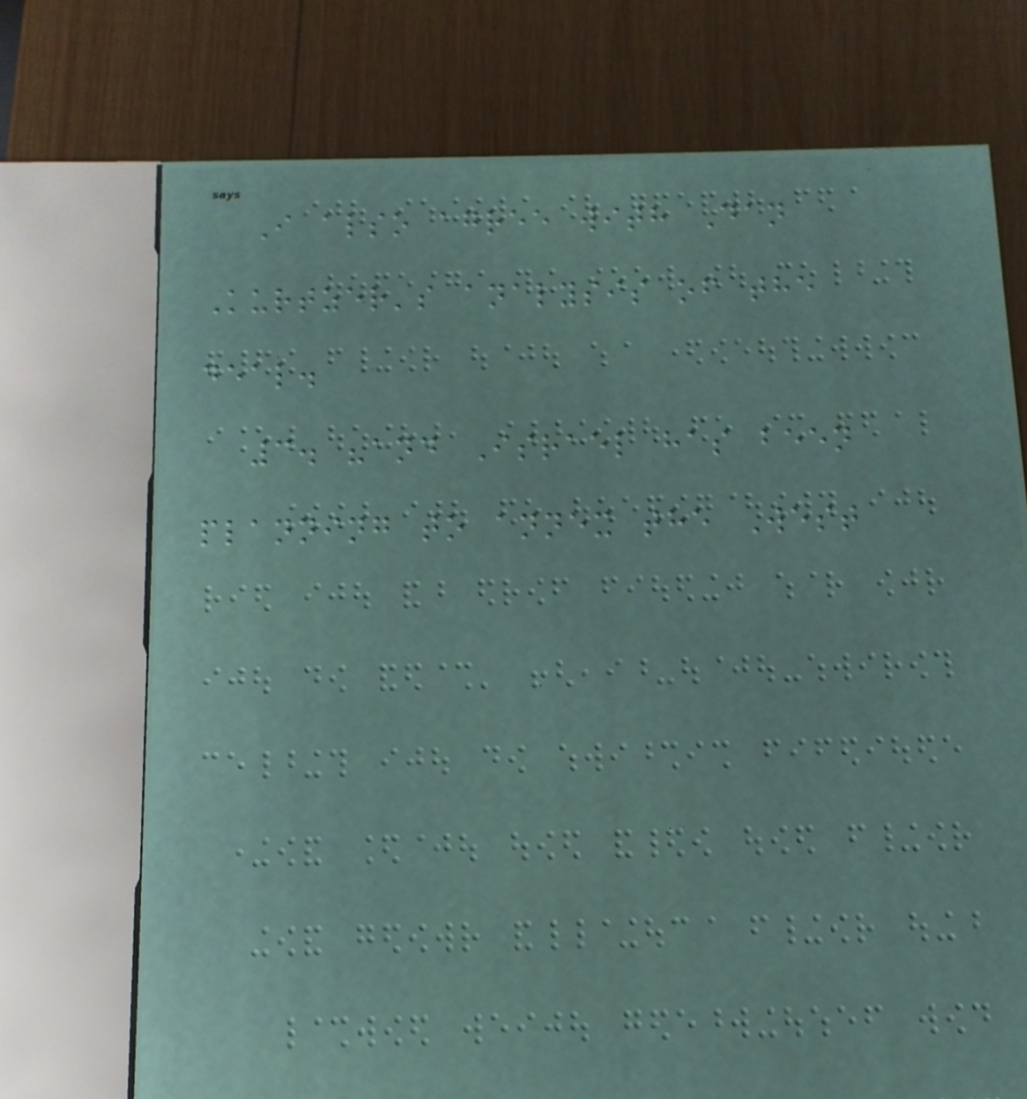I also agree with Dan
Kurtzer's analysis of the
deal.
3. "and Israel has been
planning to annex the West
